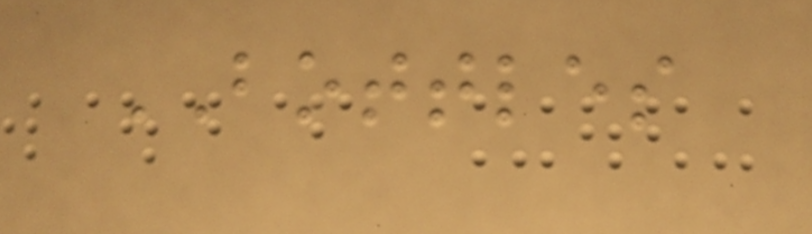BOTTLES
